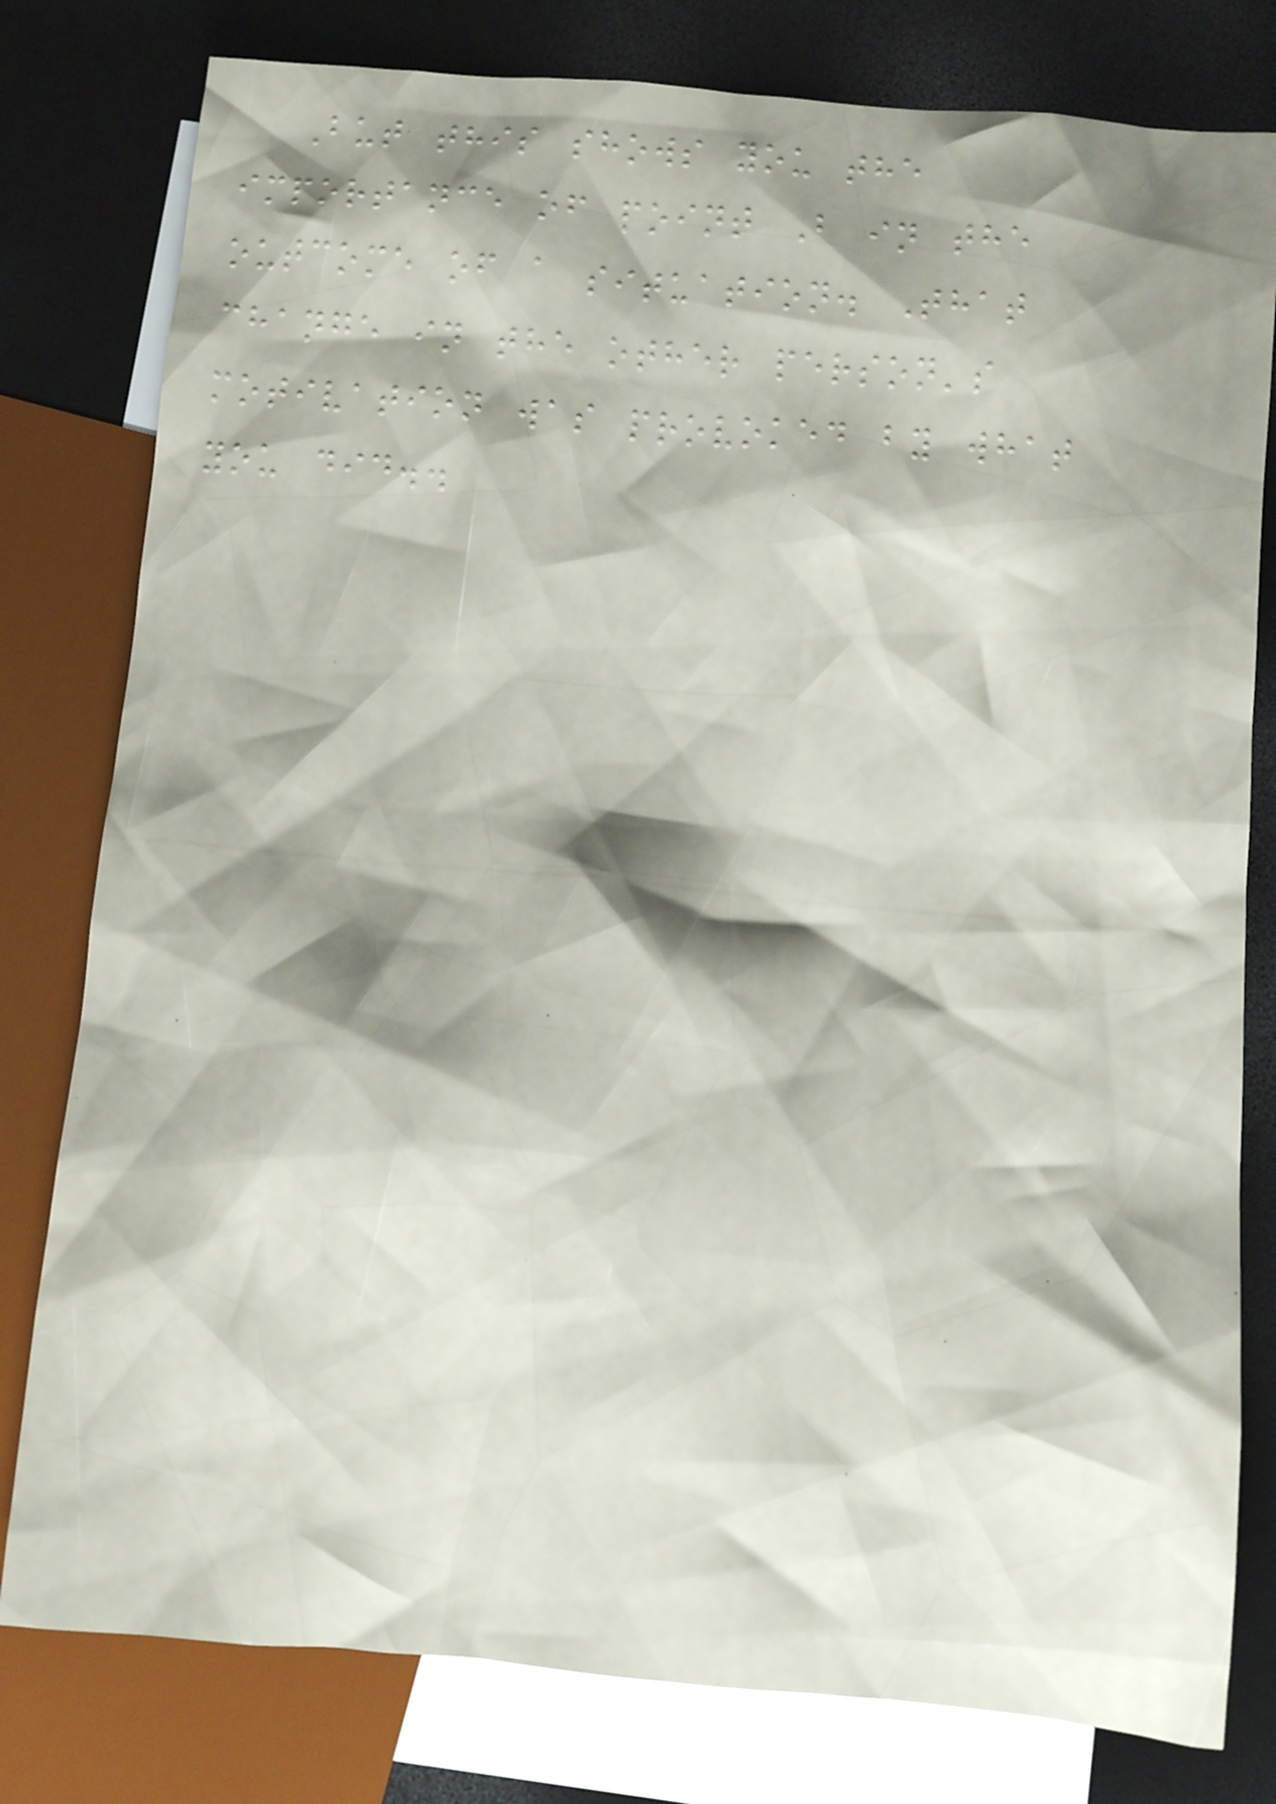But this shows you the
importance of point B in the
outcome of a situation. That
change in the other person's
motivation was provoked by what
you did..
